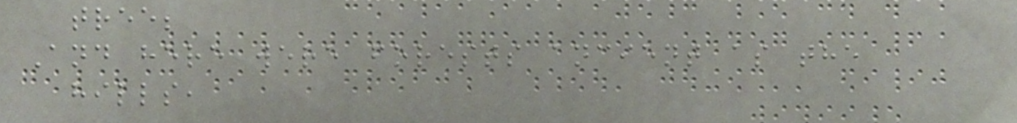tree;
And here were forests ancient as the
hills,
